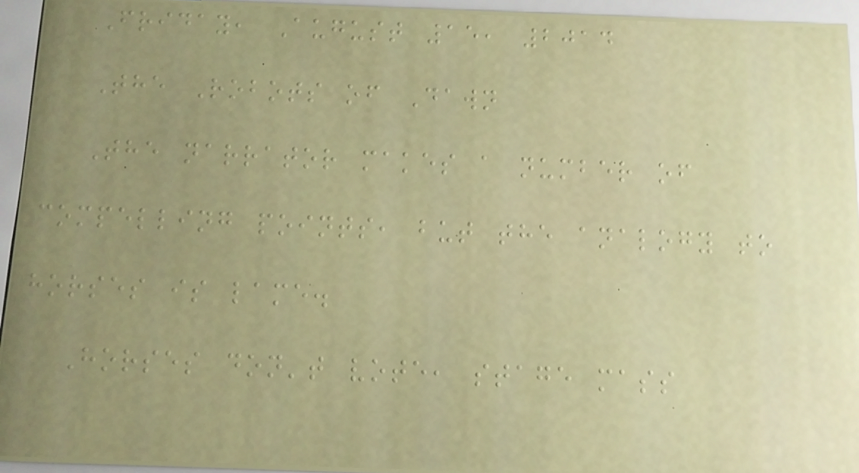Friday, August 15, 2014
The Robots of Dawn
The narrator makes a number of
compelling points, but the analogy to
horses is lame.
Horses don't vote, stage mass
